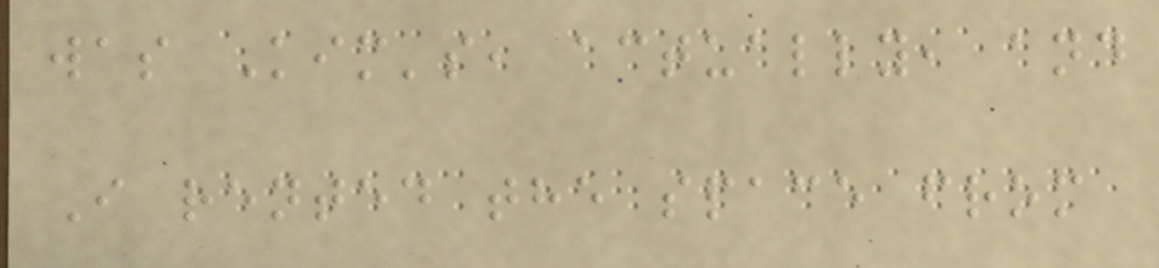was Kim's, actually, and
I rented the space from
